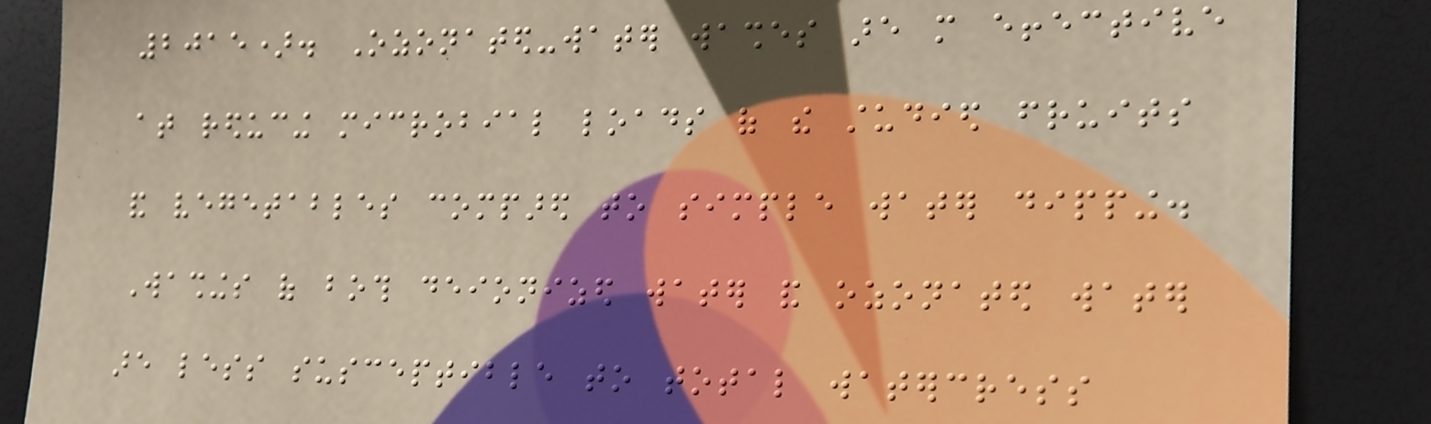2015). Ozonated-water washes are more effective
at reducing microbial loads of the studied fruits
and vegetables compared to simple water dipping.
Washings of both deionized water and ozonated water
are less susceptible to total watercress
